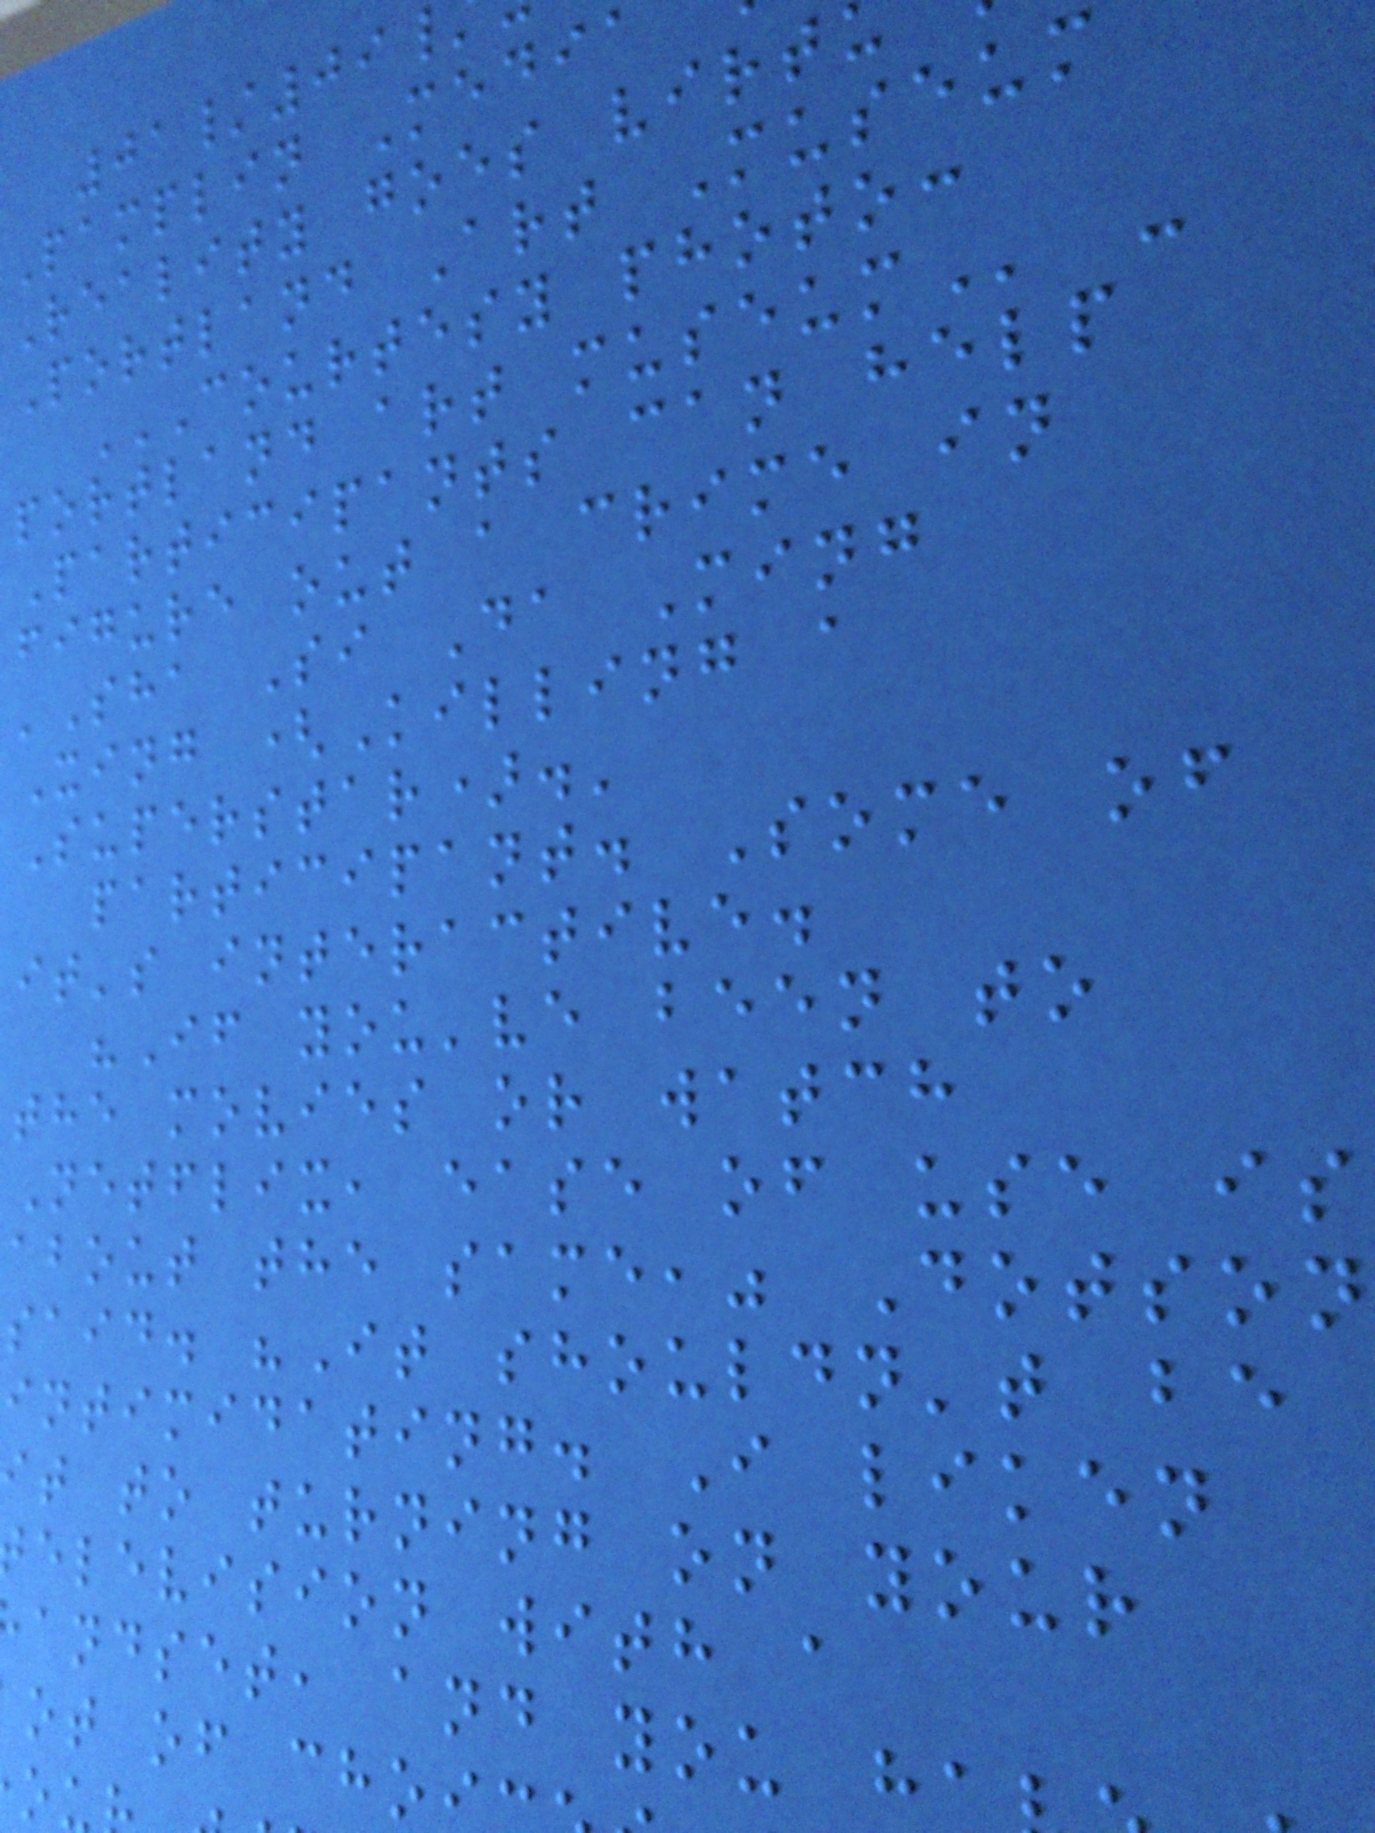01/09
Pamplin Media
Reality goes virt
Portland Art Museum
COURTESY PHOTO:
portland art
Participants can help
figure out a crime in
'Sha Si Da Ming
Xing (Killing a
Superstar).'
participant. Some of
it's interactive.
"If you've been to
the movies or watch
Netflix, ease of use is
about the same," Dotson
said. "It shouldn't be
intimidating. I liken
it to turning on your
elevision with a
andset, and you h
ot of cho
